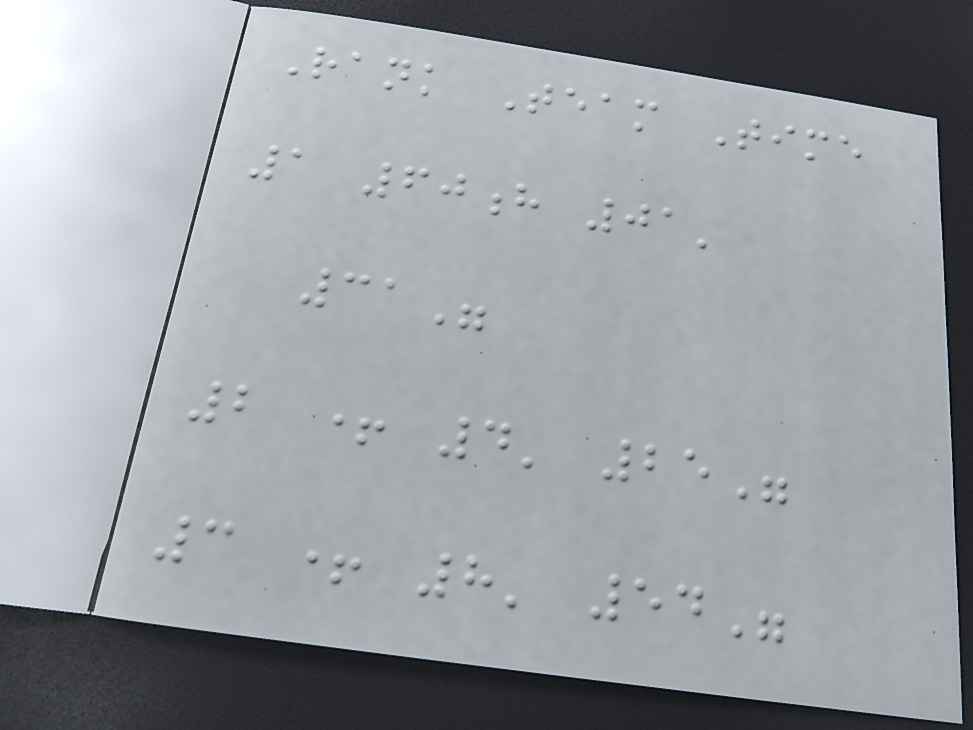Rank Team Time
1 60h 01'
31"
2 + 4' 25"
3 + 8' 54"
